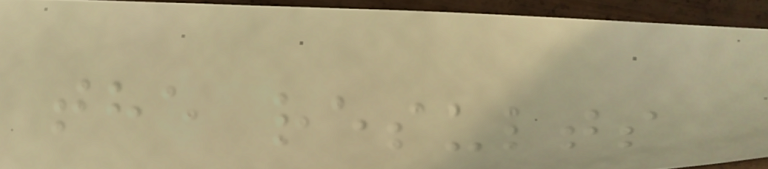the results
